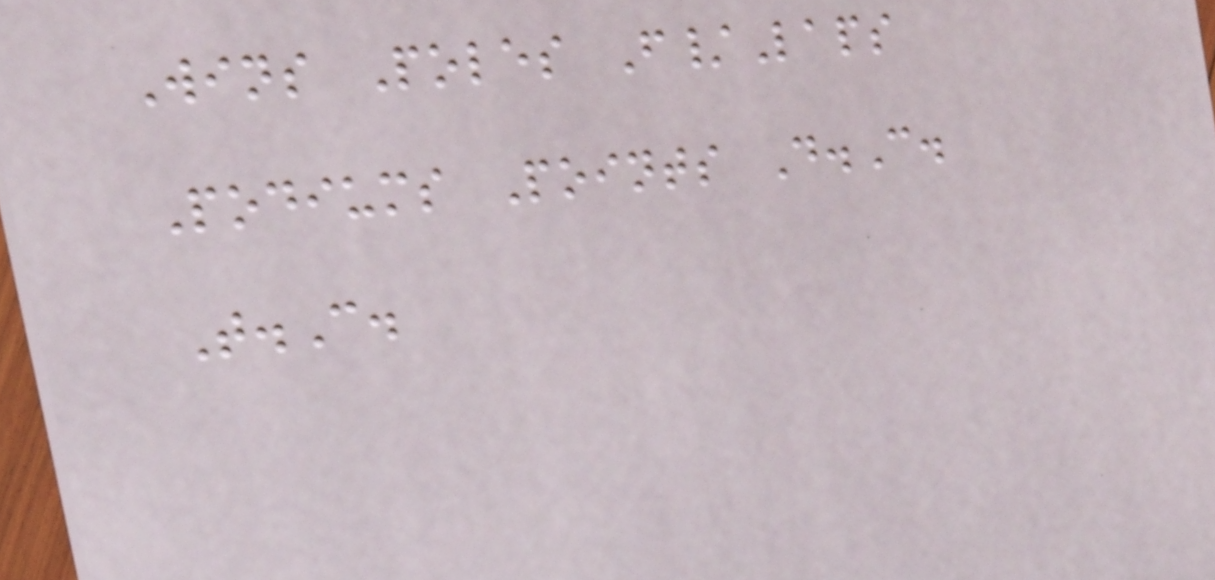Wins Poles F/Laps
Podiums Points D.C.
T.C.
